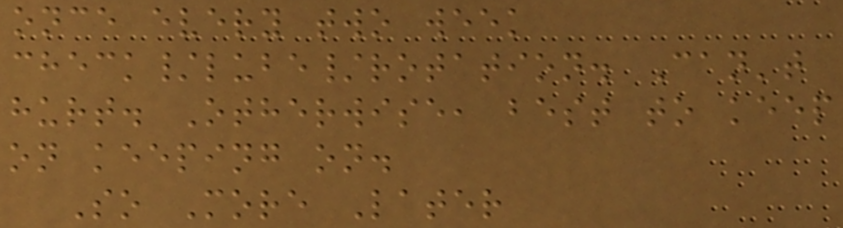once every two week
check/lube/rotation. Can't
hurt. Otherwise, best to keep
on keeping on.
So More Later
